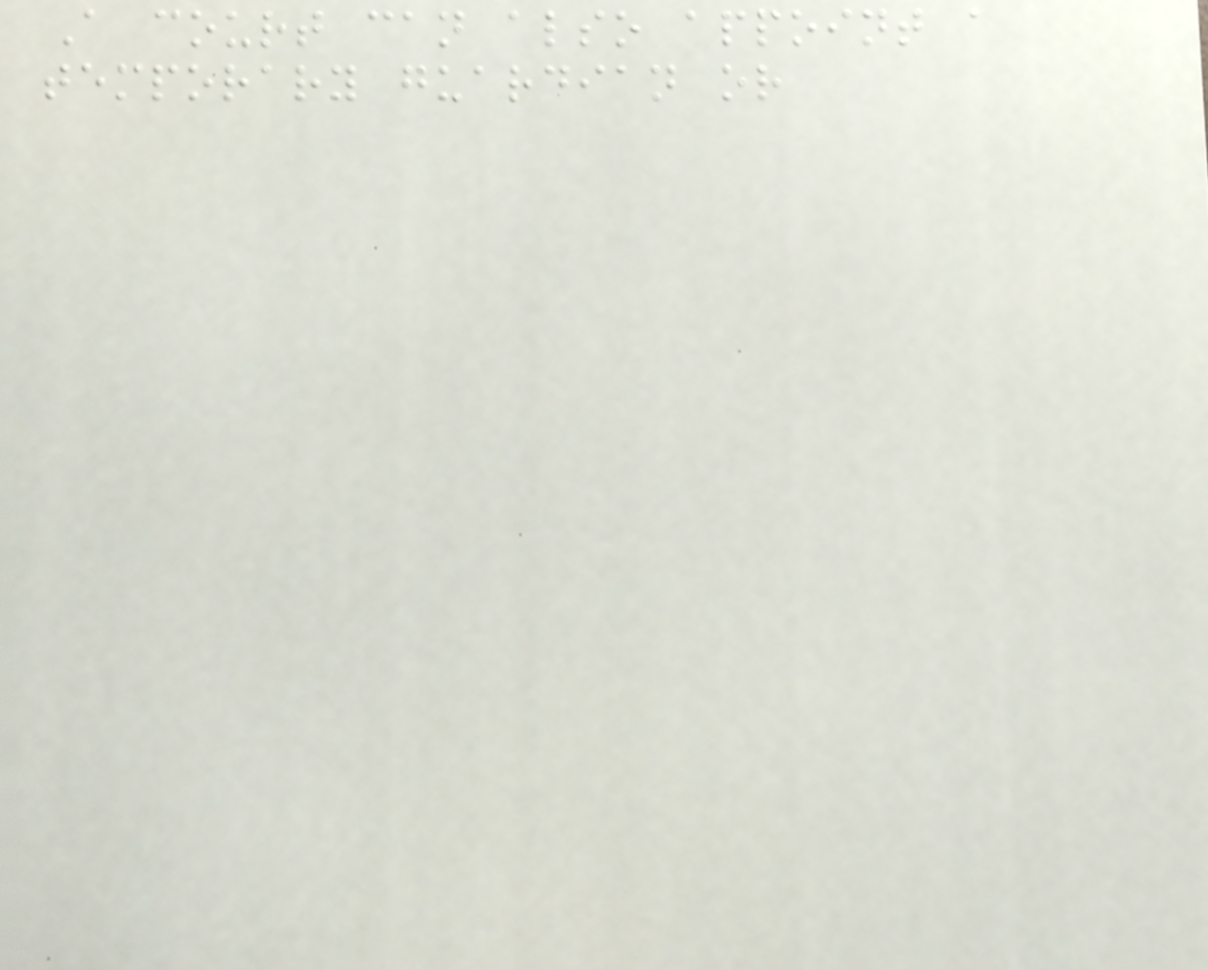A court can also appoint a
temporary guardian or
